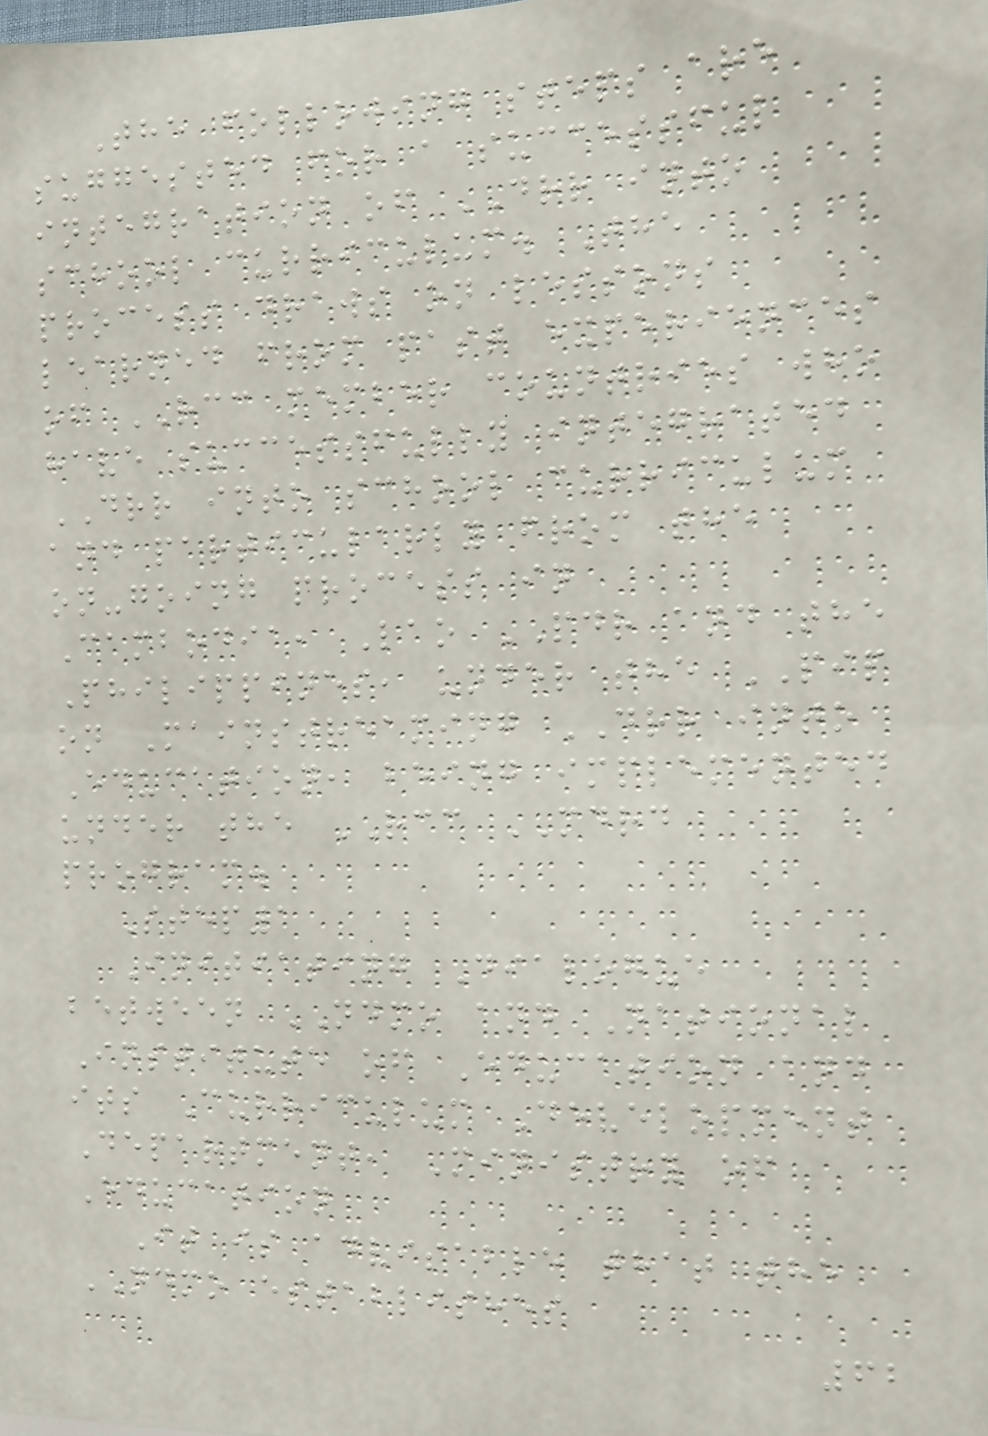The following steps are
suggested for a successful
integration of DRR into
school curriculum. The
process draws on lessons
learned from past experiences
of RCC member countries who
have successfully integrated
DRR into school curriculum
and particularly from the
on-going process in
Cambodia, Lao PDR and the
Philippines, under the PIP
on Mainstreaming DRR into
Education, being implemented
under the RCC MDRD
program.
Step1
Initiating Dialogue
between NDMO and National
Institute of Education and
its Curriculum Development
Department, Ministry of
Education
It is advisable that the
NDMO establishes
62
